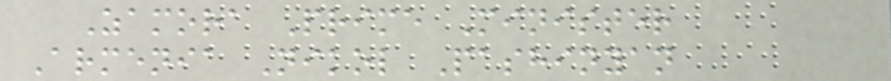Zamora Prime Minister
Armenia Nikol Pashinyan
